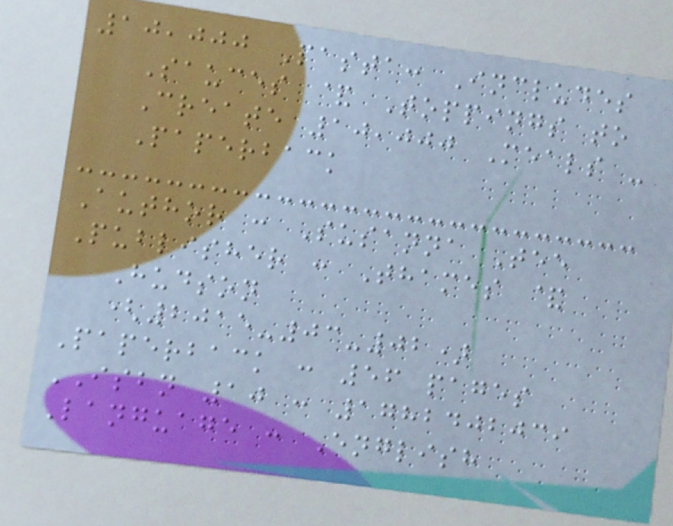10,000 Pasta: Includes
Sauces & Toppings to
Create 10,000 Meals -
Paperback
Author : Susanna Tee
Publisher : Thames &
Hudson
(2015-03-02)
Paperback : 56 pages
ISBN 10 : 1782402039
Language : English
